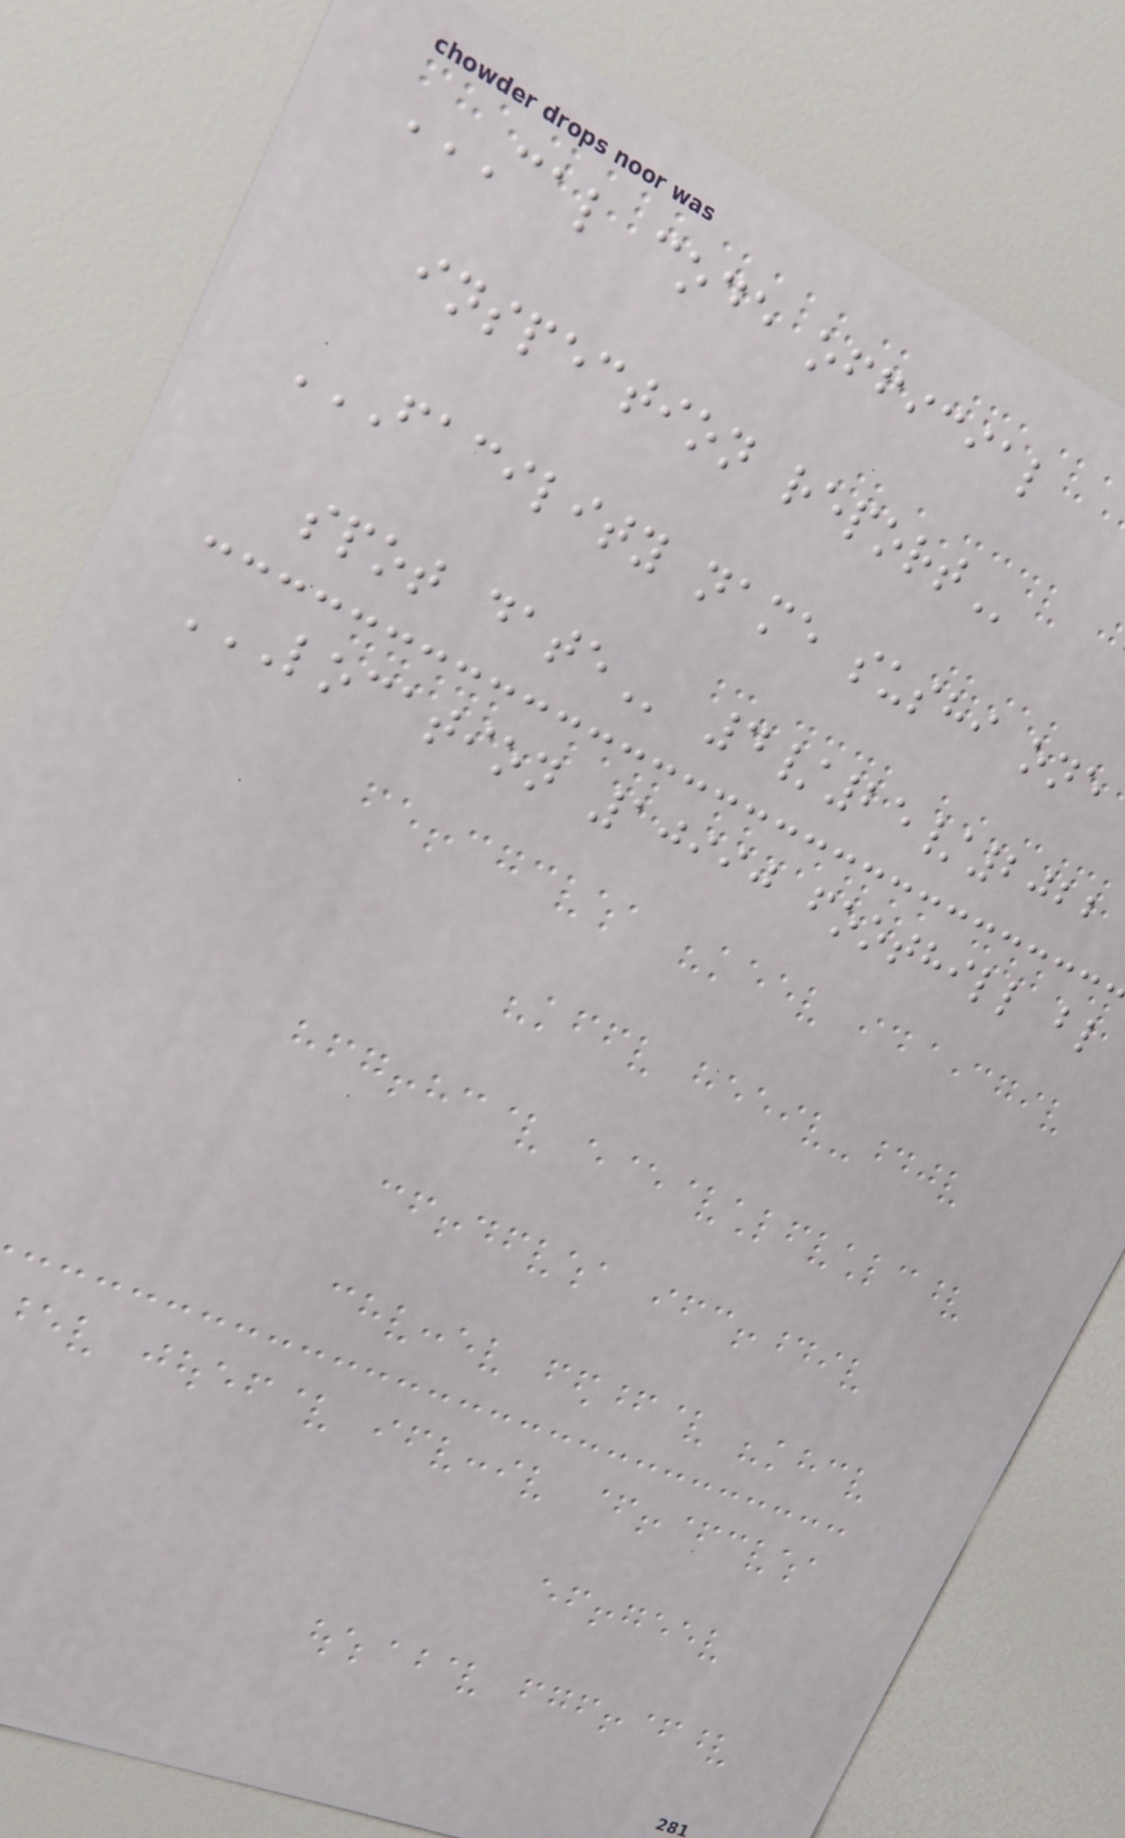CAL CODE OFFICIAL
INSPECTION REPORT
FACILITY NAME SUSHI ONE
SPOT DATE 4/25/2022
LOCATION 10990 FOOTHILL BL
